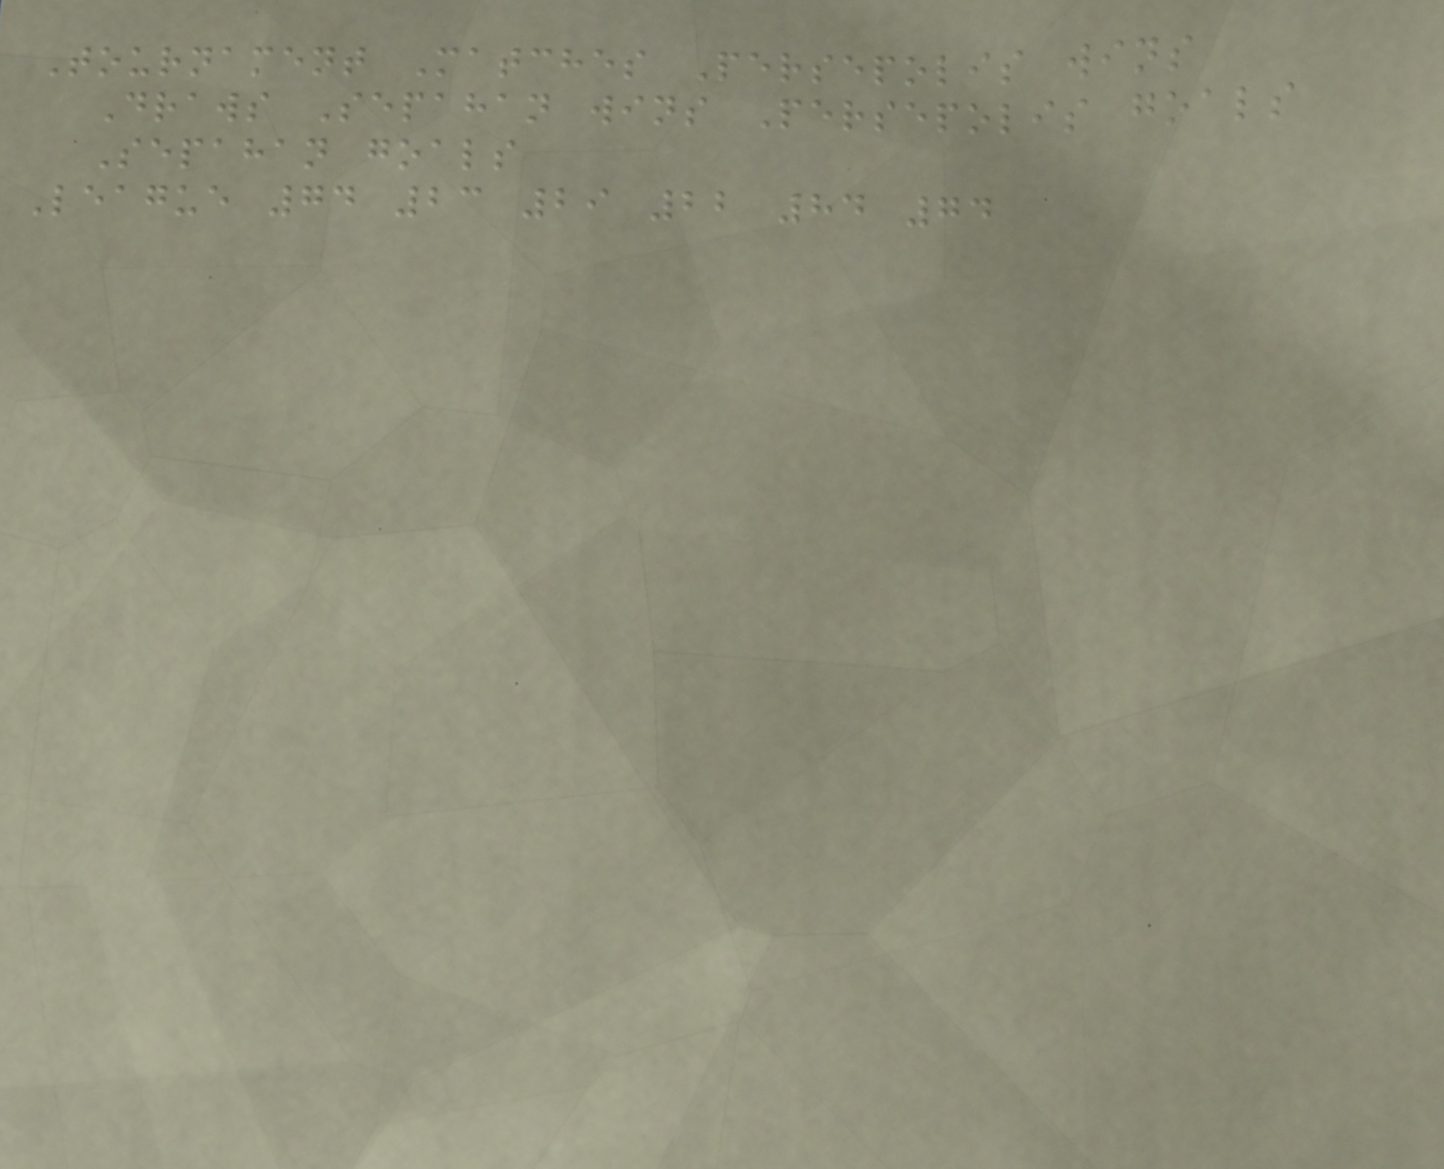Tournament Matches Persepolis wins
Draws Sepahan wins Persepolis goals
Sepahan goals
League 74 23 29 22 84 74
